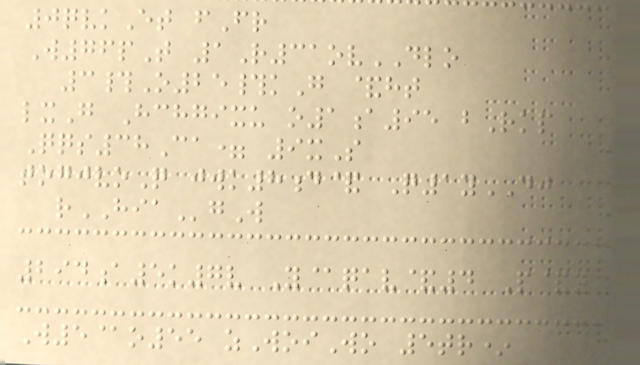0qvkEt fFr
W76pT 1R31ovDLO
3#O25#kG &ht
lxG Hchgixu o1a95 bRkp
Qqs38Ca= 9xS
togjvoQ jwk8d& Q1yDJ
rHIAgW
294a5k7v Y@qav&4 P&y
W5@o55 zWoiWo 5tr*
